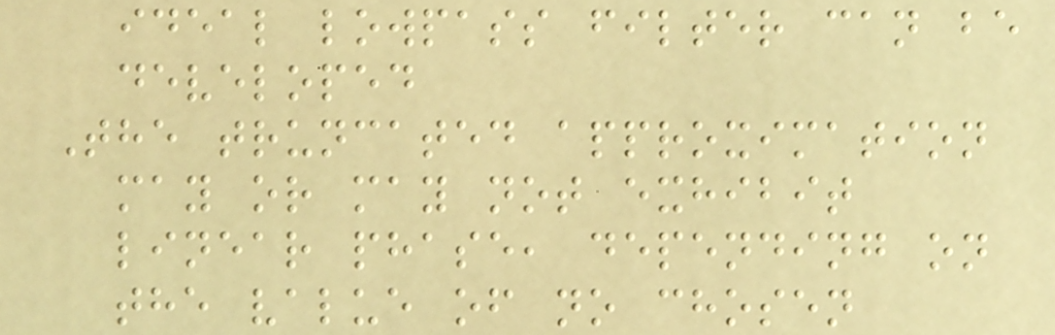ideal lowpass filter can be
developed
The truncated approximation
may or may not exhibit
linear phase, depending on
the value of no chosen
